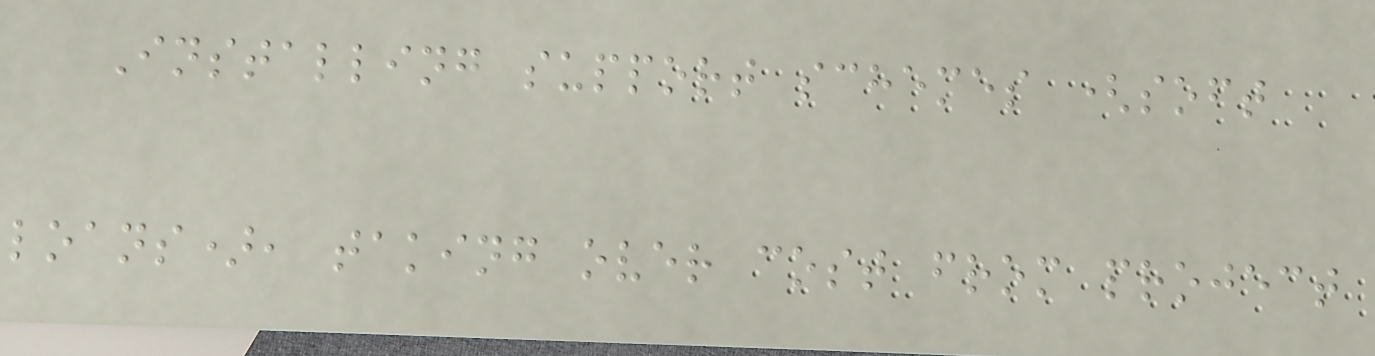Installing support schemes (soft
loans), taking over cost from project
